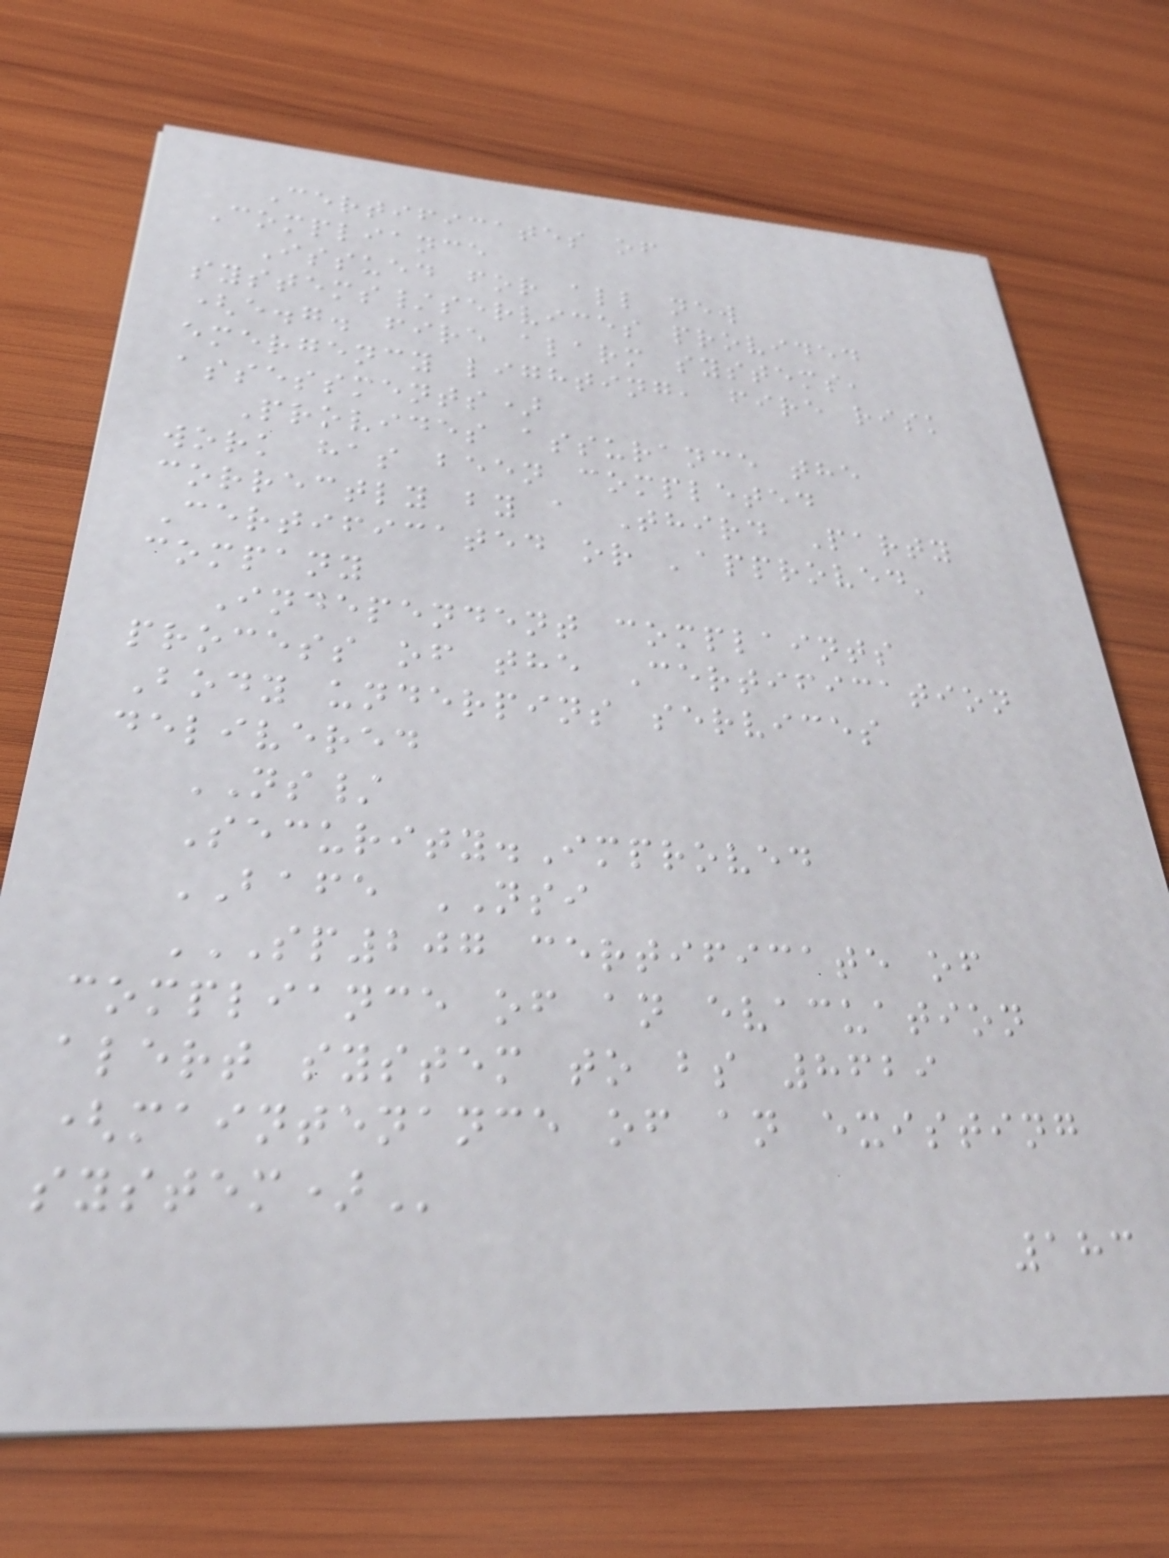Certificates of
Compliance
Issued for all new
systems/services provided
(e.g. fire alarm systems,
emergency lighting, fire risk
assessments)
Provides assurance the
work has been completed
correctly by a Third Party
Certificated or 'approved'
company
Independent complaints
process of the Certification
Body underpins services
delivered
NS/
Security.Improved
BAFE NSI
SP207 CERTIFICATE OF
COMPLIANCE OF AN EVACUATION
ALERT SYSTEM TO BS 8629
(MAINTENANCE OF AN EXISTING
SYSTEM)
183
